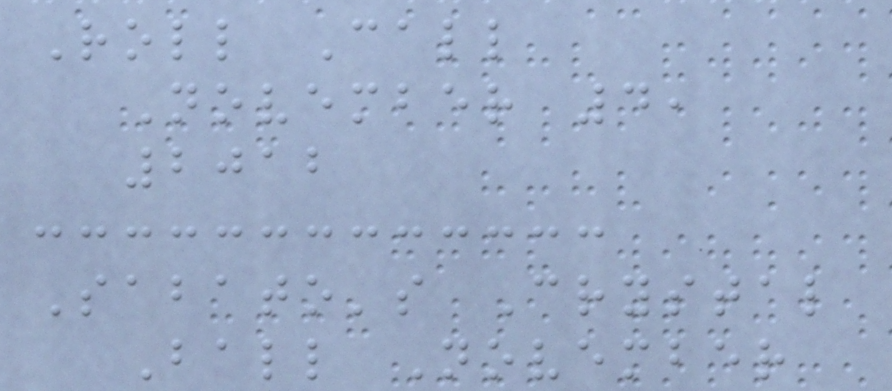Roll Call
November 4,
2012
Sabato's Crystal
Ball November
